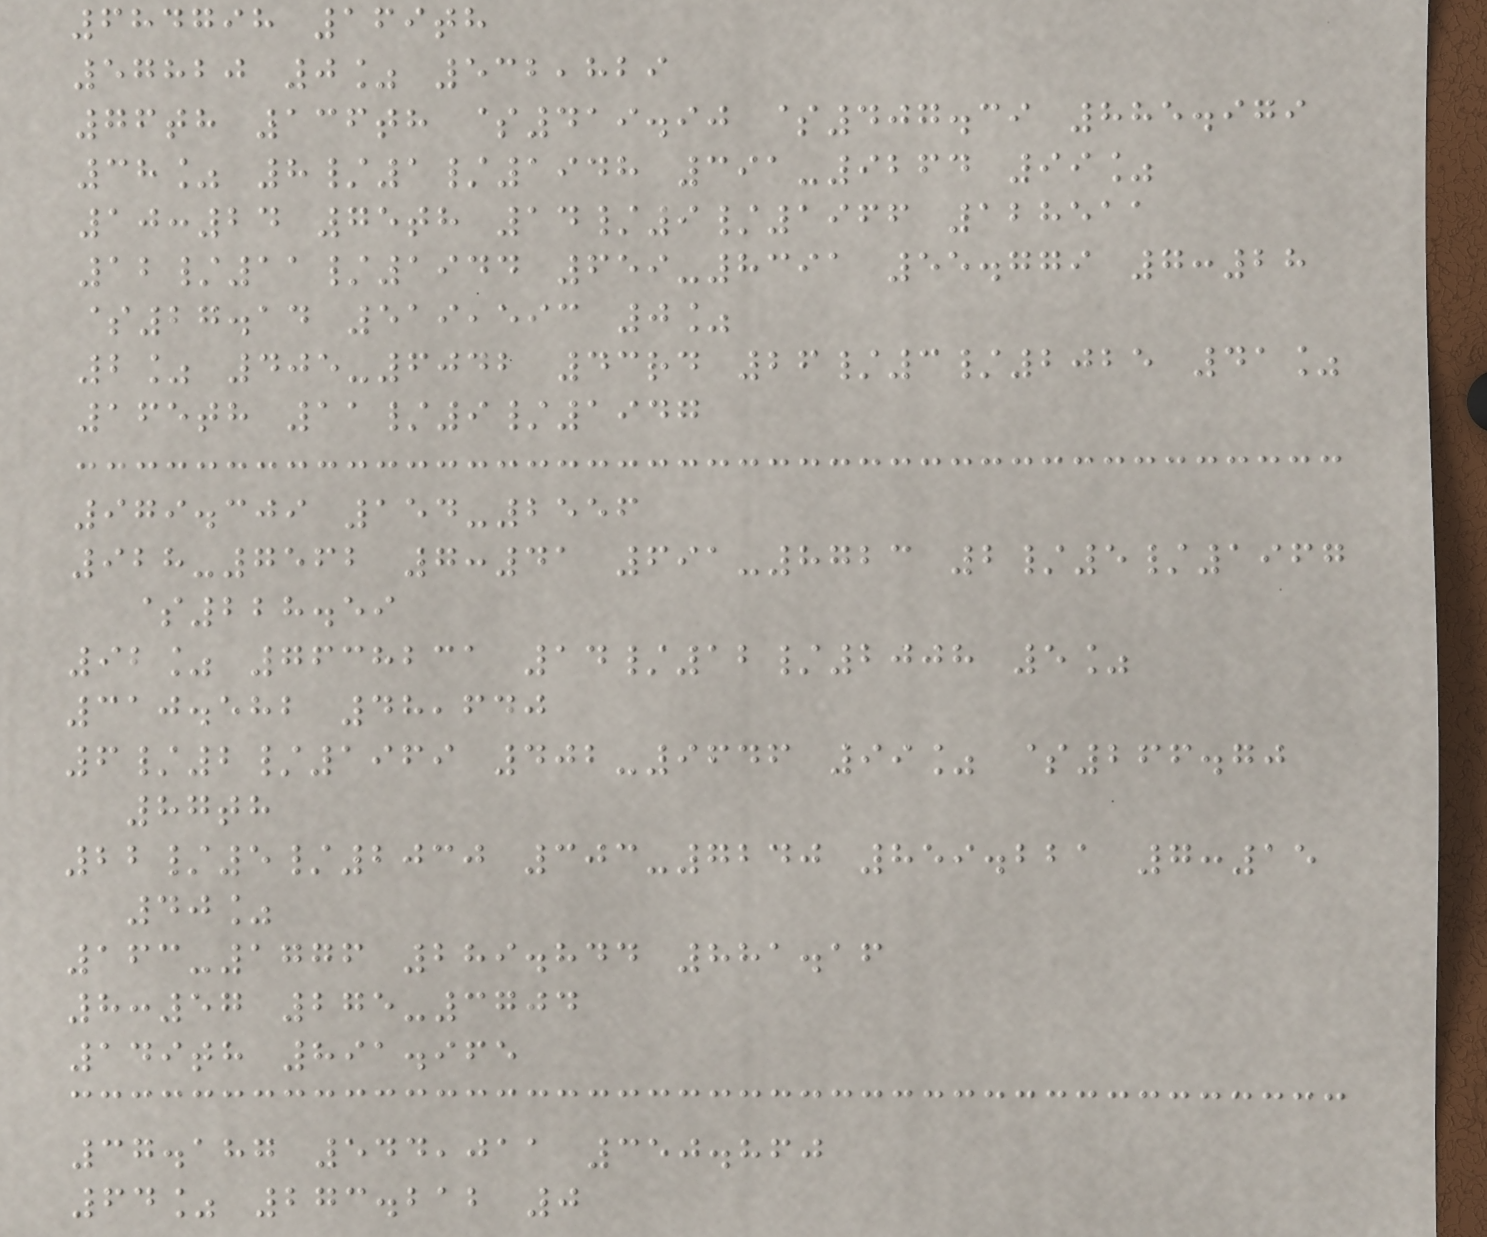684798 169th
57820 0% 532,829
76th 136th $419.90 $407.39 885.979
38% 8/1/1948 391-9264 99%
10:24 75th 14/9/1966 128511
12/11/1944 659-8391 55.779 7:28
$27.14 519,593 0%
2% 405-6042 43rd 26/3/2025 41%
165th 11/9/1947
979.309 154-2556
928-7562 7:41 691-8723 2/5/1967
$228.59
92% 7638231 14/12/2008 5%
310.582 48,640
6/2/1969 402-9646 99% $266.70
87th
22/5/2030 303-7240 859.221 7:15
40%
163-1776 289.844 881.16
8:57 275-3704
149th 891.965
37.187 544,011 350.860
64% 273.212 0
